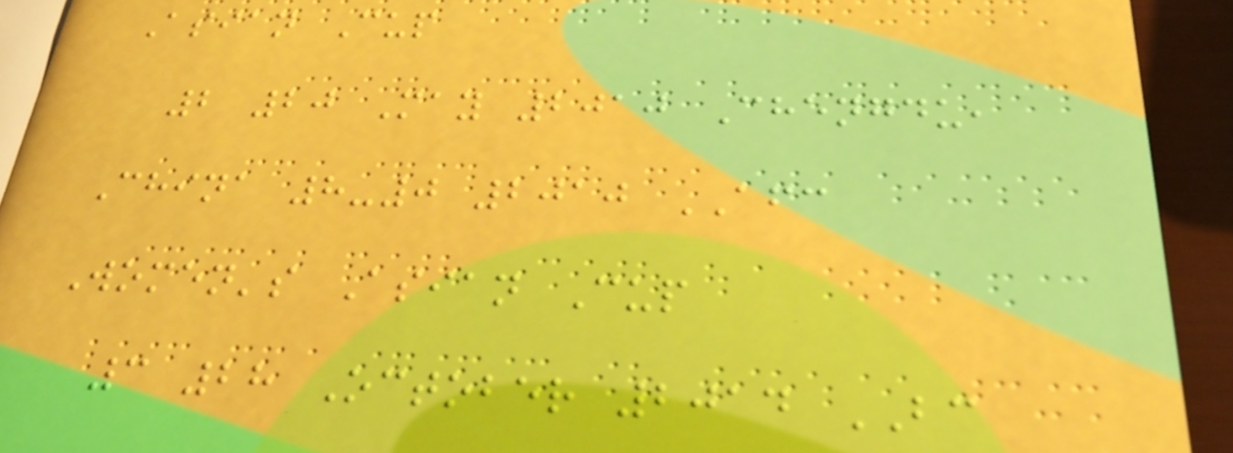Asian Cup
2 20 May 2010 Chengdu,
China 8-0 2010 AFC
Women's Asian Cup
3 28 October 2014 BC
